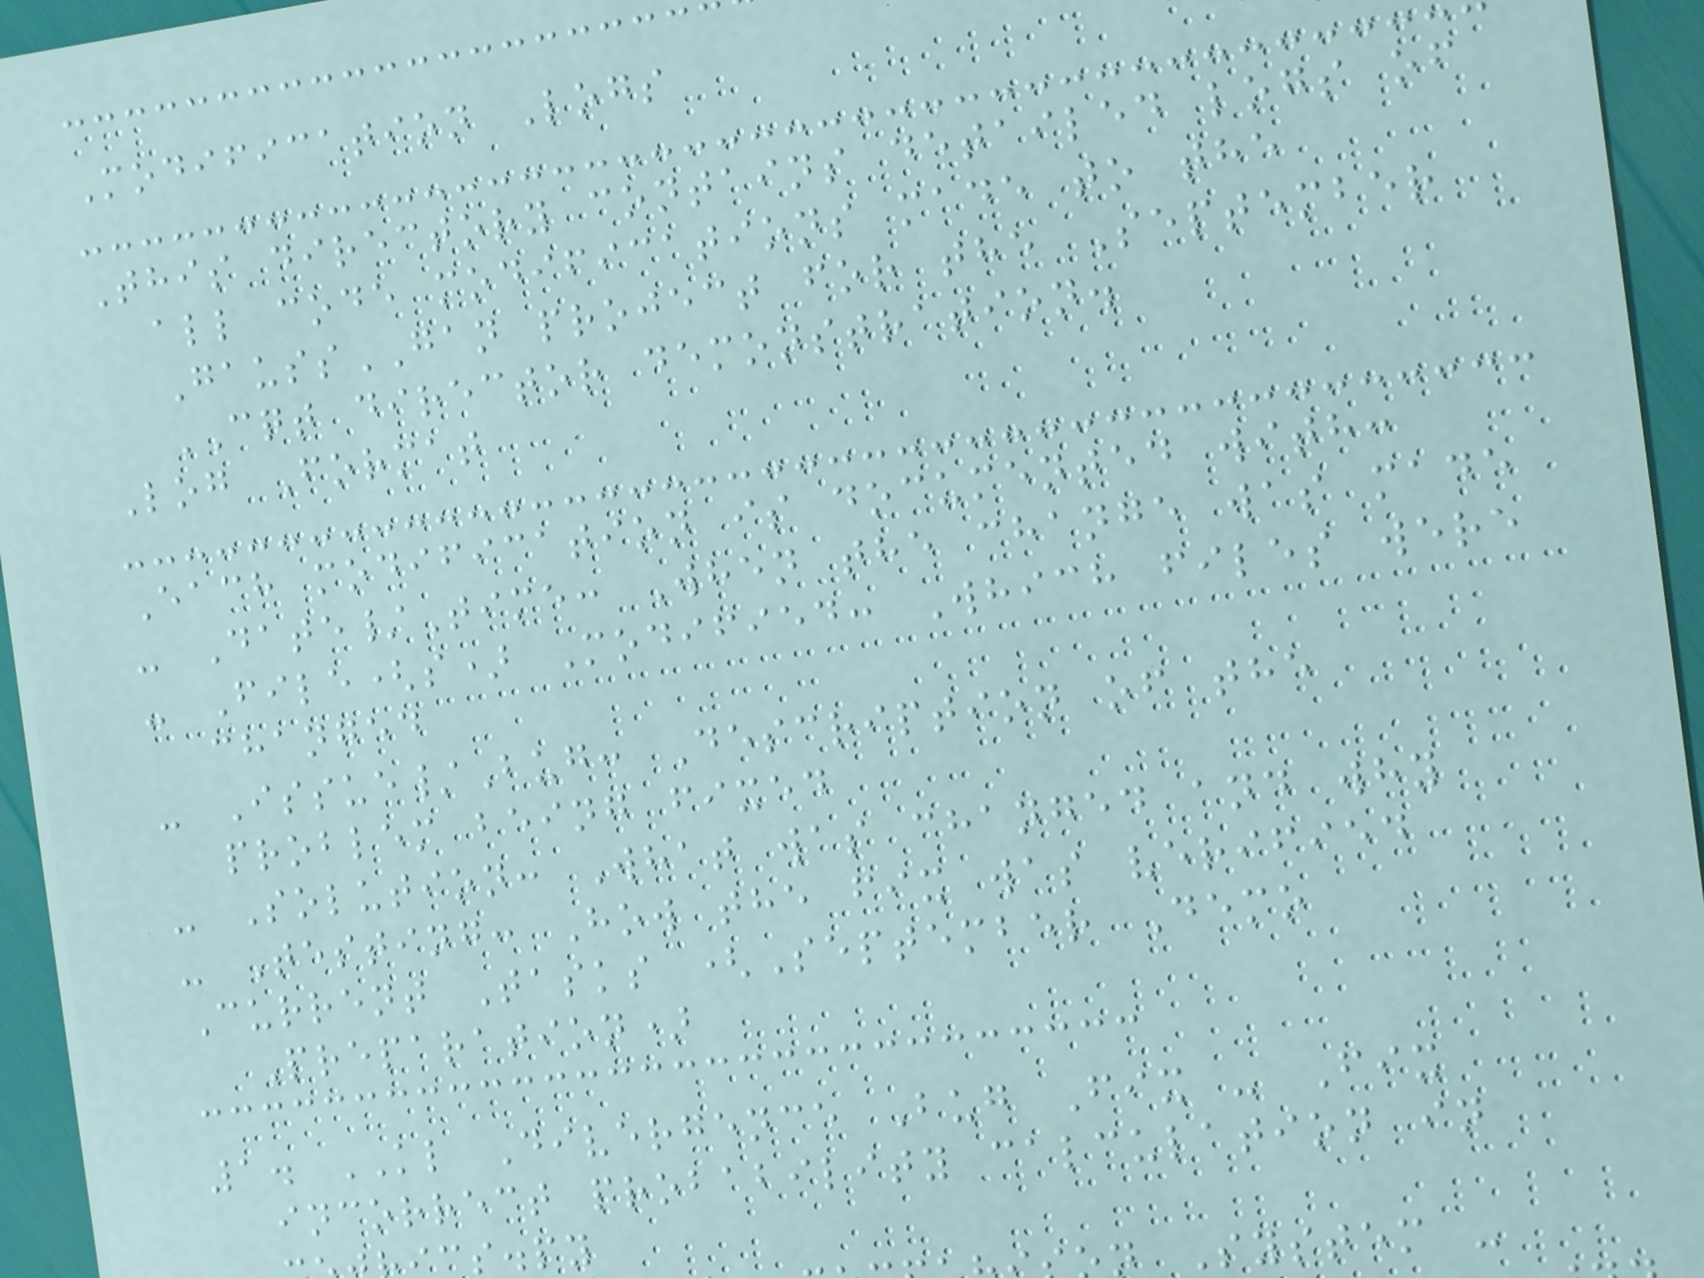Modification Logs
This directory contains detailed logs of
all code modifications made to the
GaussGAN project for the September
CQT director demonstration.
Log Format
Each modification is documented with:
- Date/Time: When the change was made
- File(s) Modified: Which files were
changed
- Issue/Bug: Description of the
problem being fixed
- Solution: What was changed and why
- Testing: How the fix was verified
Current Tasks (September Demo
Preparation)
1. KL Divergence Bug Fix - Fix
incorrect probability calculation in
s.py
